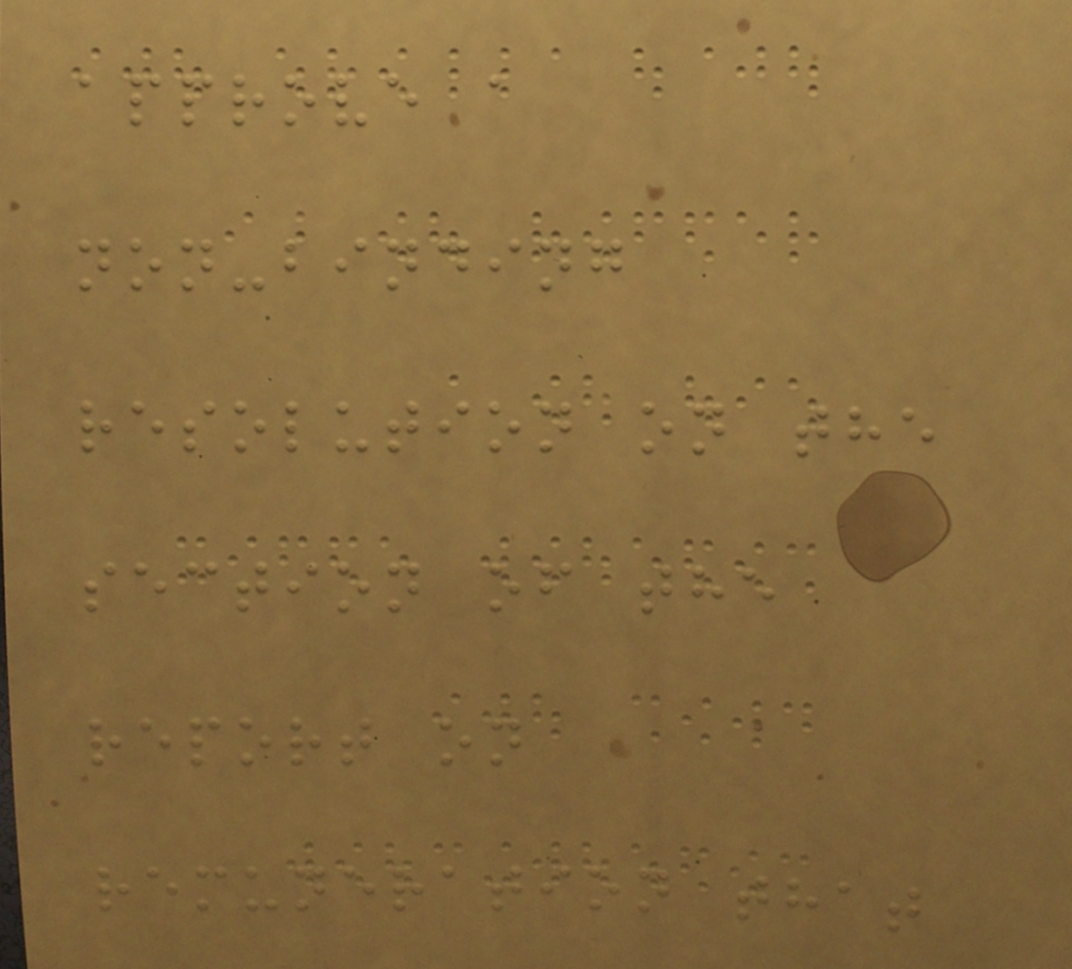approve a
non-binding
resolution on the
section of the
report on
remuneration that
